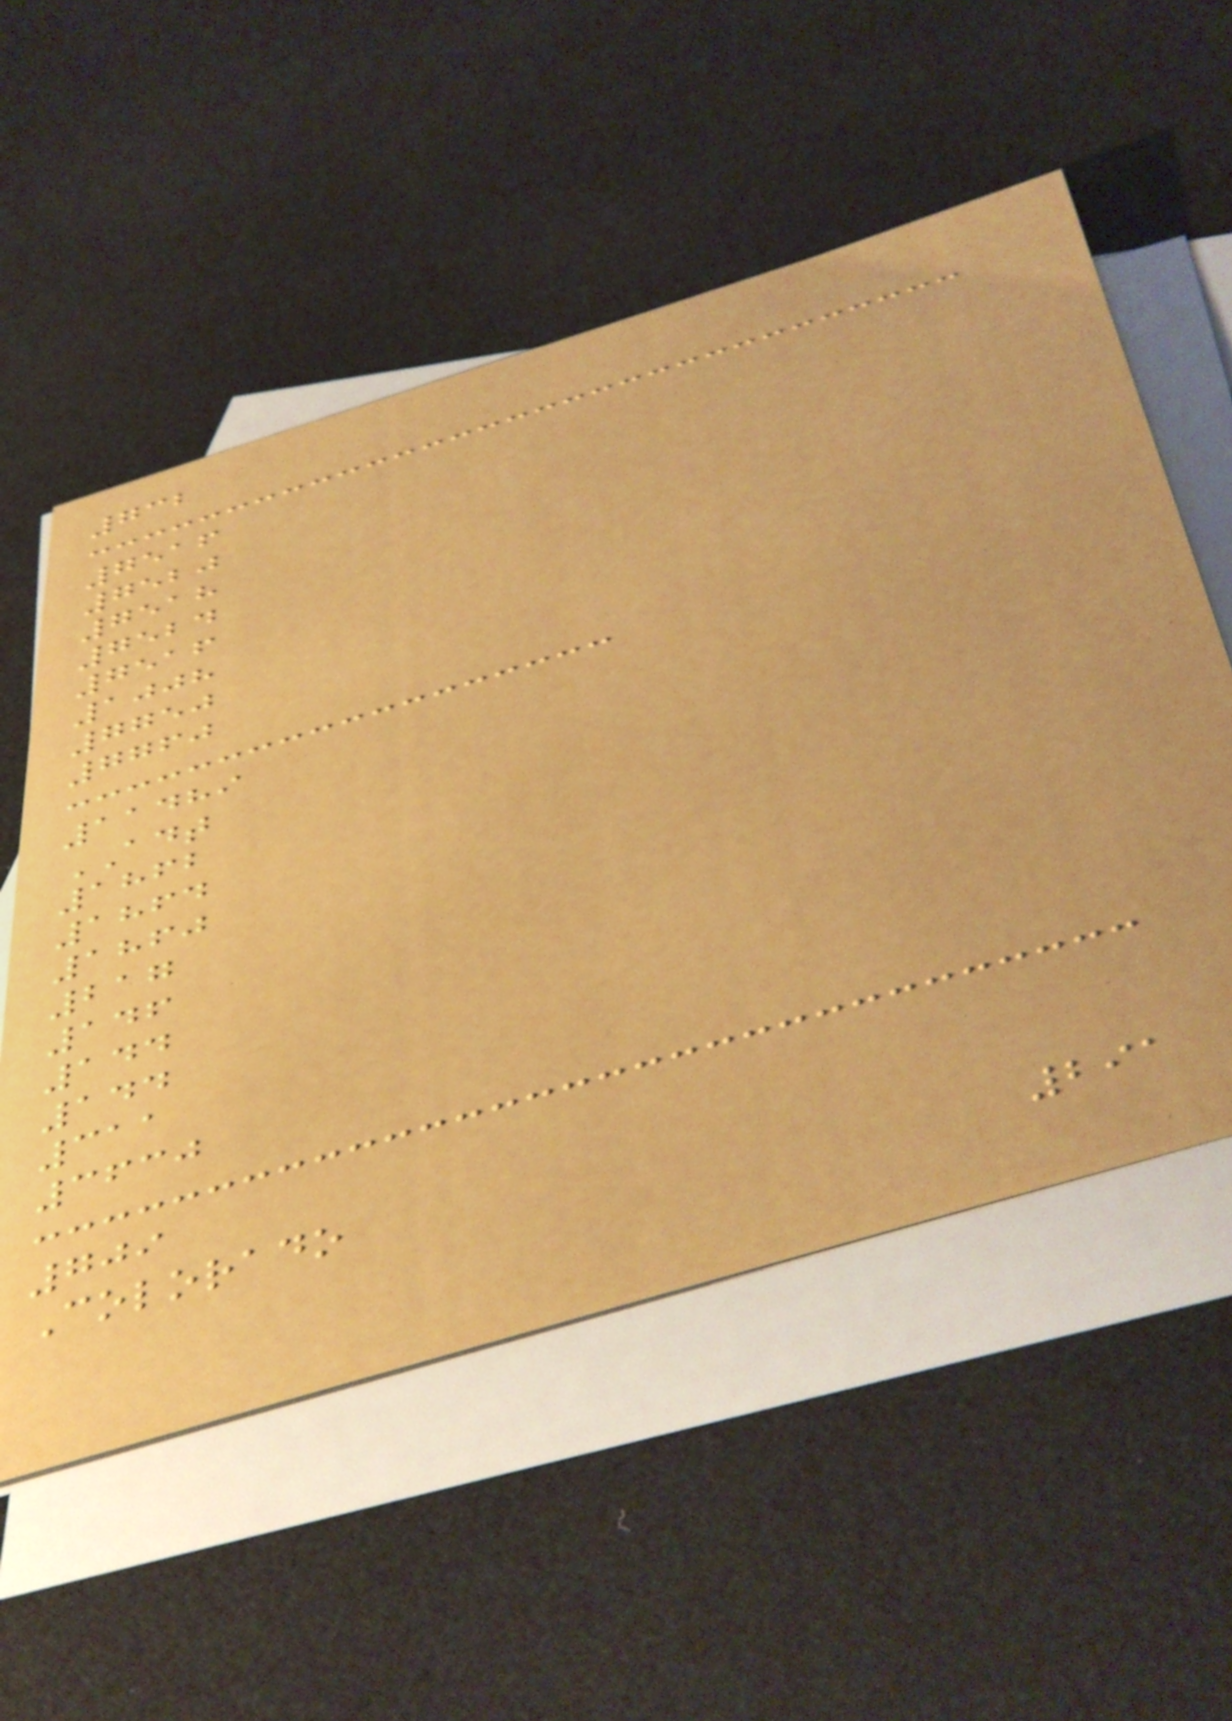732
7516
7520
7518
7524
7516
1008
7750
7760
11489
ADT
1862
1864
1860
217
146
144
144
311
3630
709
Colorado
291
